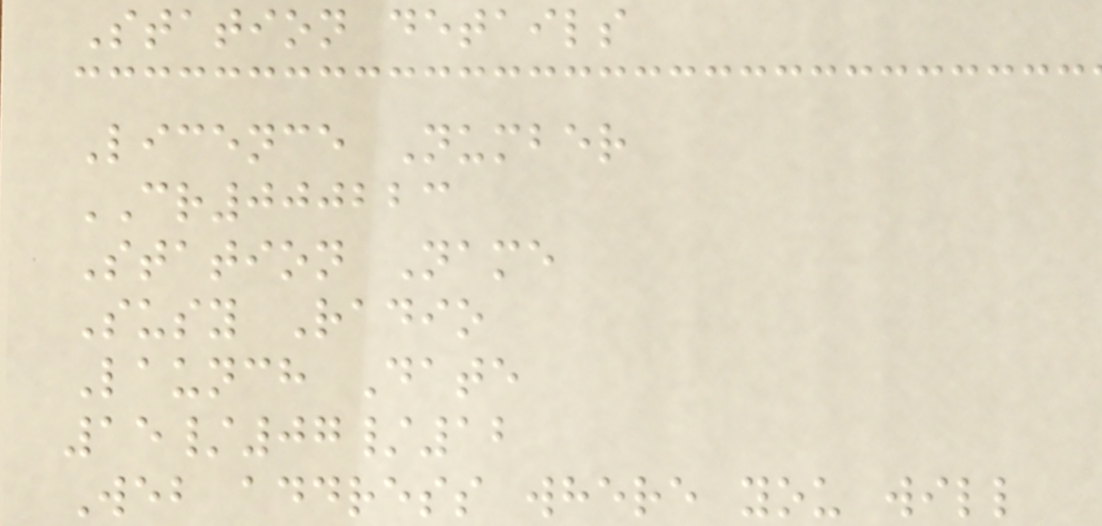Station details
Licence Number
CR000223
Station Name
Susy Radio
Launch Date
15/07/12
Web address where you will
